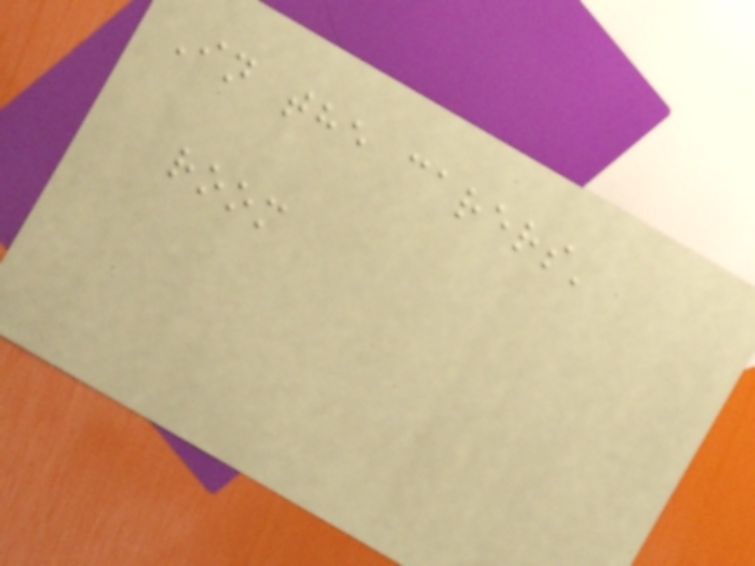In the carers'
room
